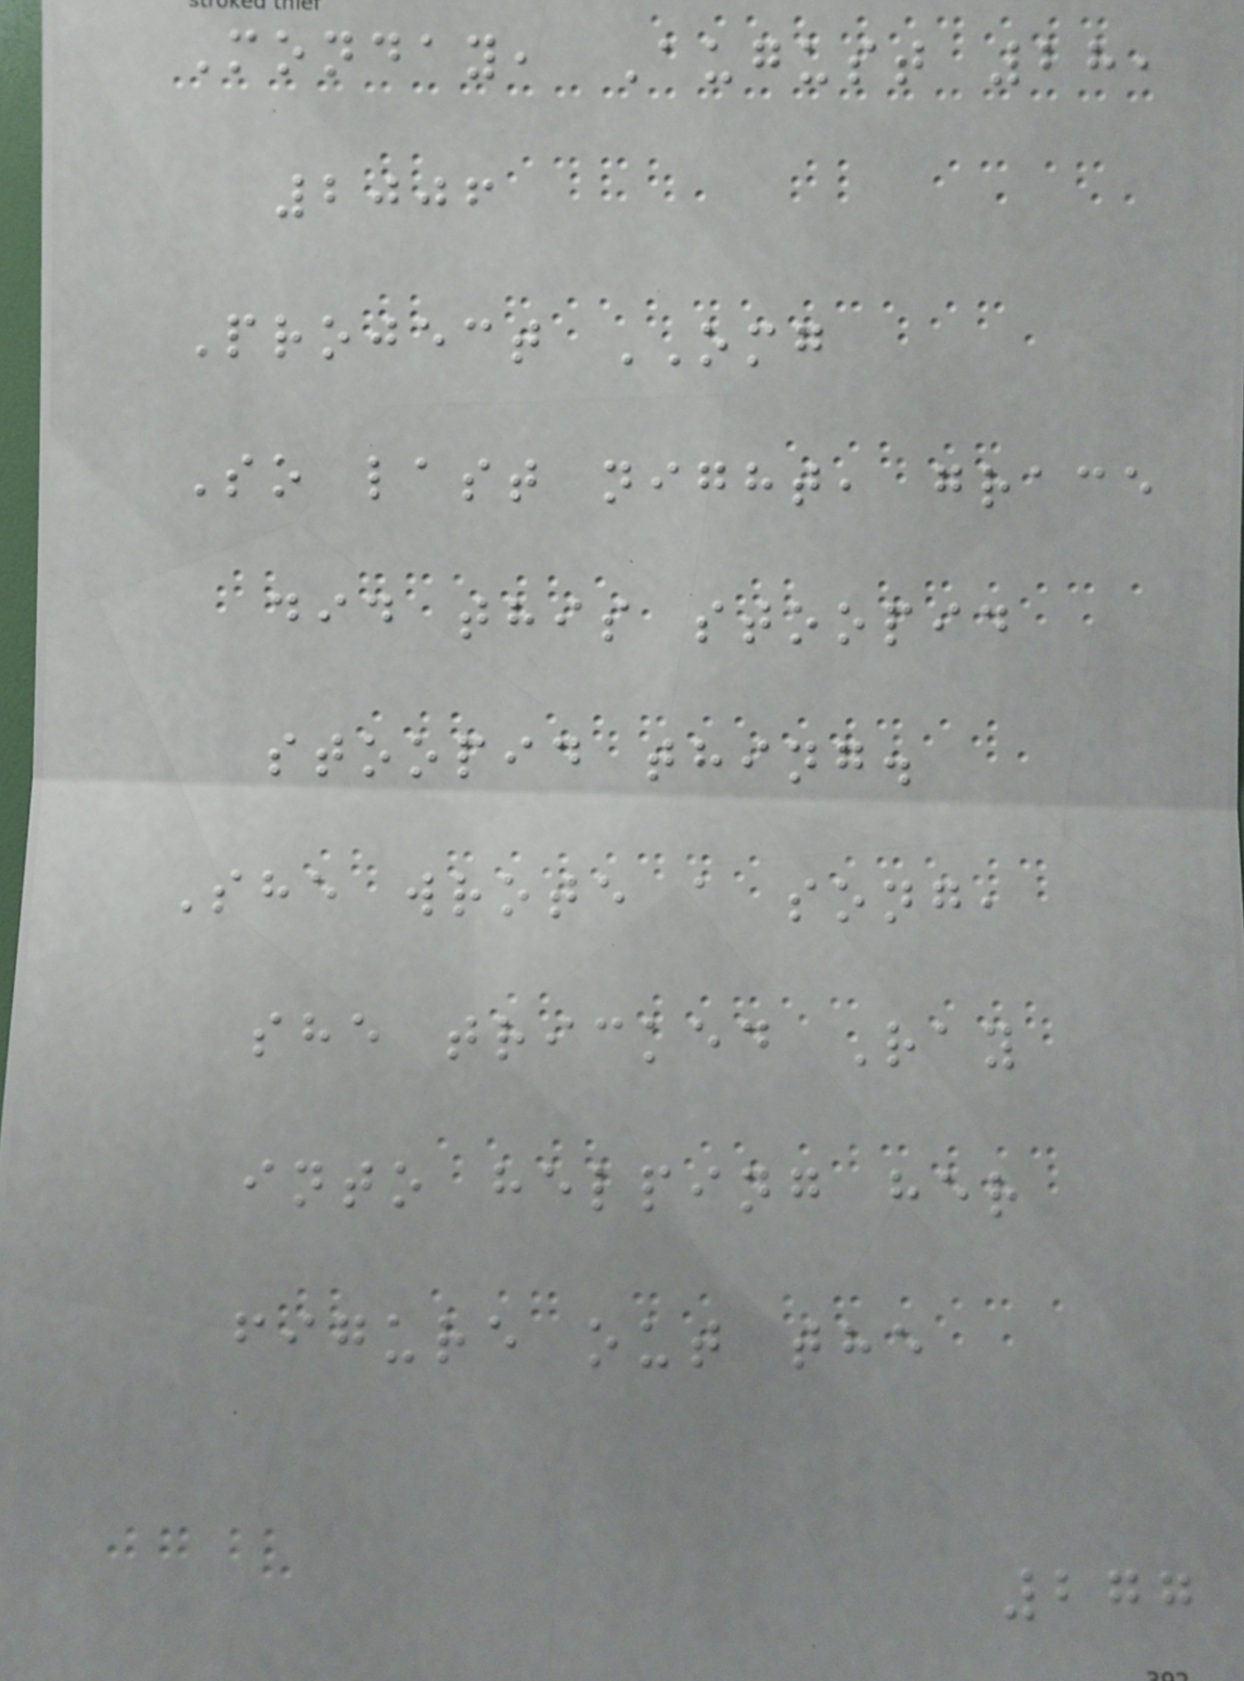Monday, August 28,
2006
Project OMG
So last night, grace
did this stoopid
stoopid thing.
She wrote a song,
she tricked Ray
into helping her
figure out the
277
